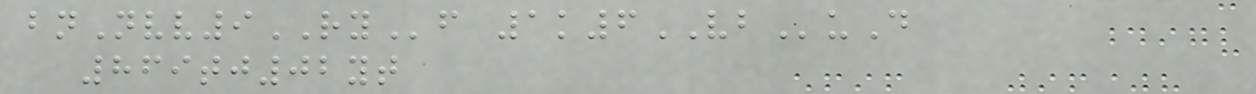bnNvv9RYf 1k6VBuD
869tj02yt
